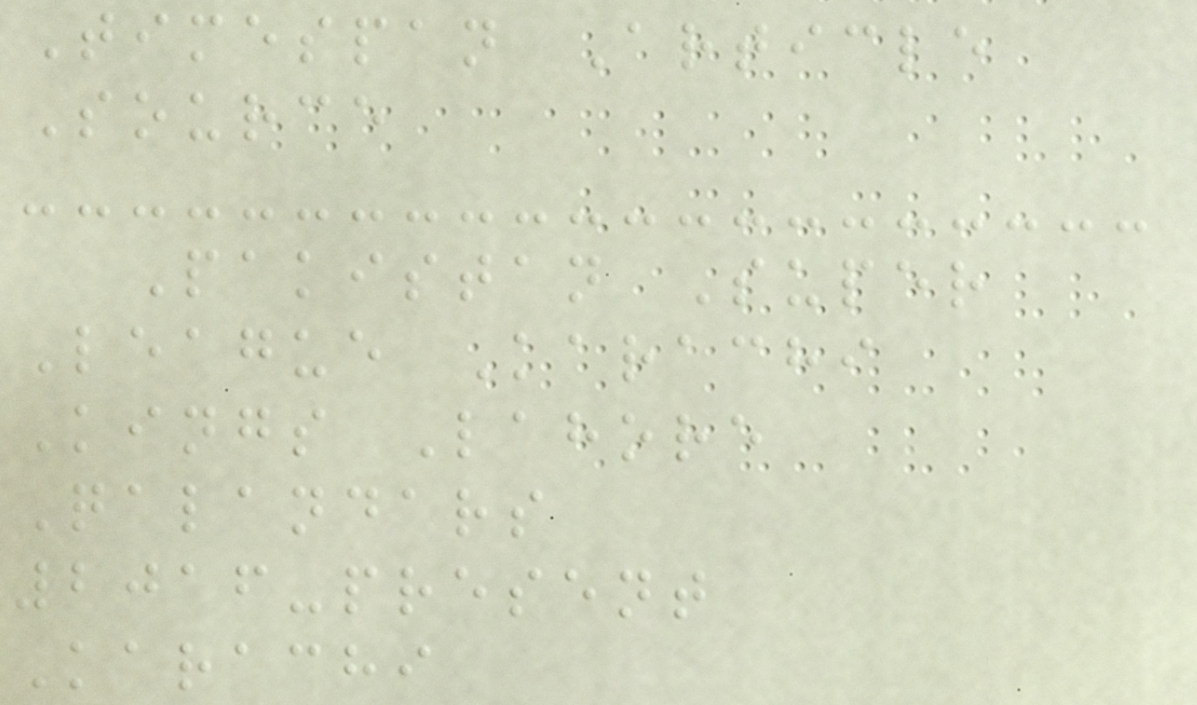Timespan Article
Source
Pakistan Super
League Karachi
Kings Lahore
Qalandars
2016-present
Karachi
